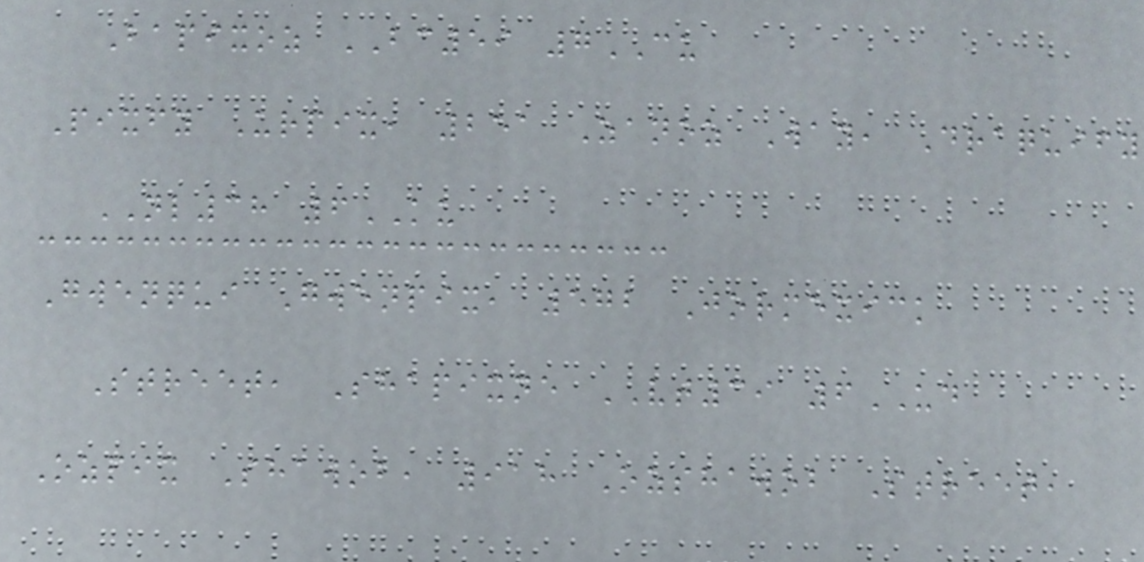Bapixoz BC59 7CU
Pixfy Urpix, 251 Zanoz Way, Draquify
NL38 6KU
Gwenqui Gwenpix, 572 Jormexick
Street, Shapixne VT39 6UD
Ozpix Shawob, 918 Ozshawob Street,
